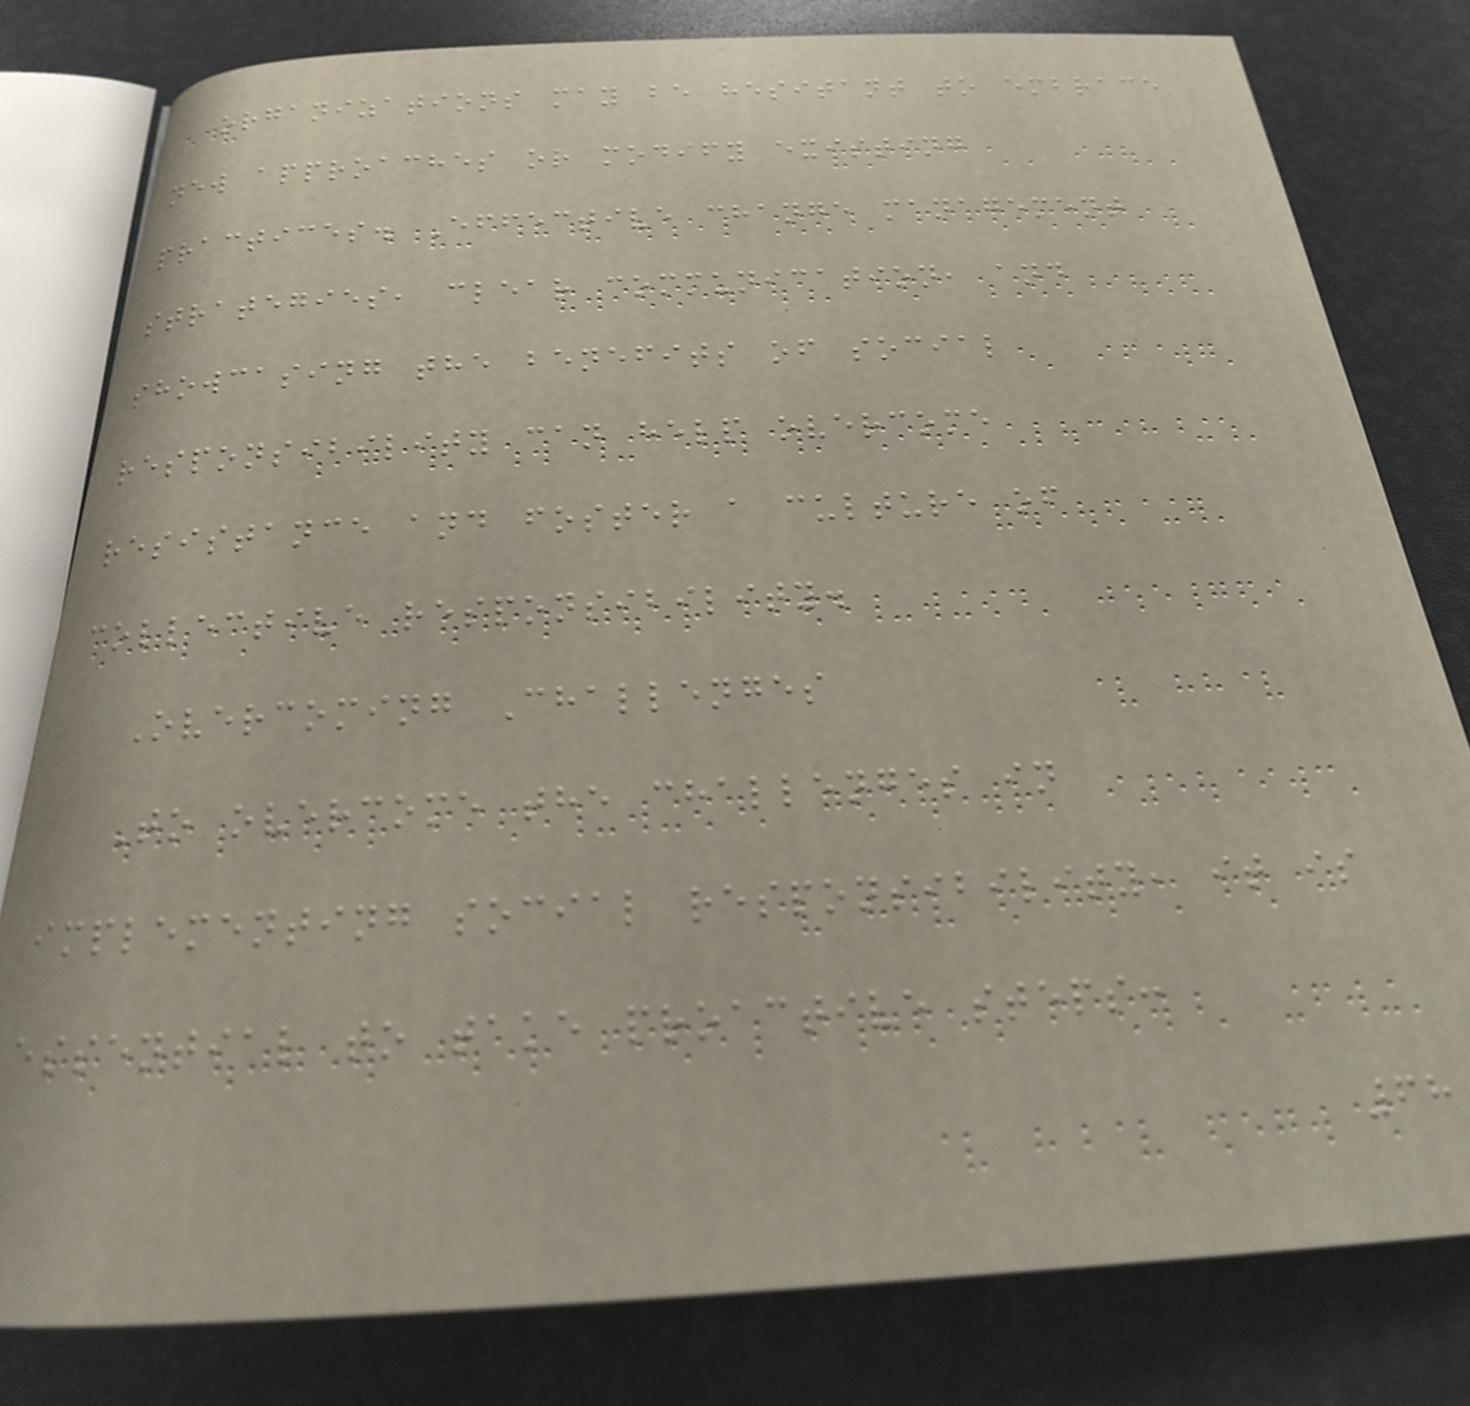organizations may be hesitant to embrace
new approaches or modify existing
practices. Effective change management
strategies, clear communication, and
showcasing the benefits of social
responsibility can help overcome
resistance and foster a culture of
collective responsibility.
Overcoming Challenges
To overcome the challenges in
implementing social responsibility, it is
essential to take proactive steps:
68
